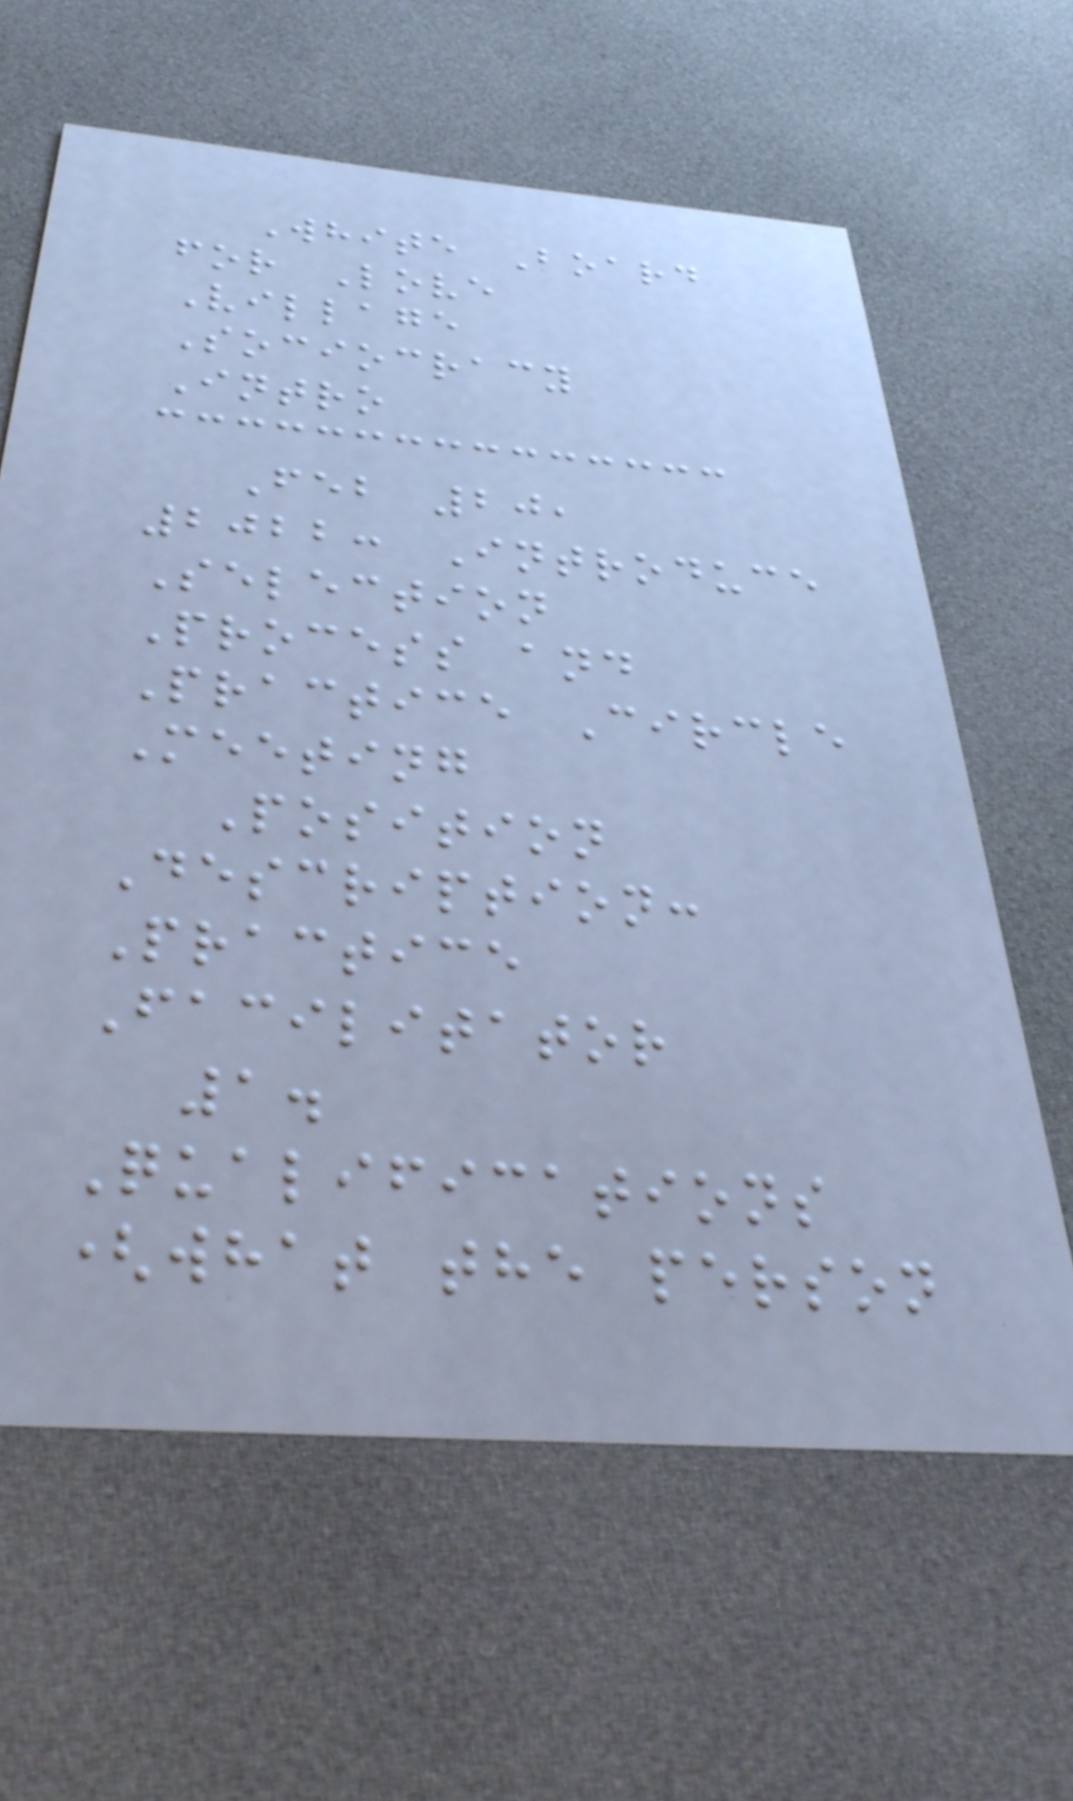White Board
for Love
Village
Sociocracy
Intro
Feb 20,
2022: Introduce
Selection
Process and
Practice Circle
Meeting
Position
Description:
Practice
Facilitator
1.
Qualifications
(what the person
